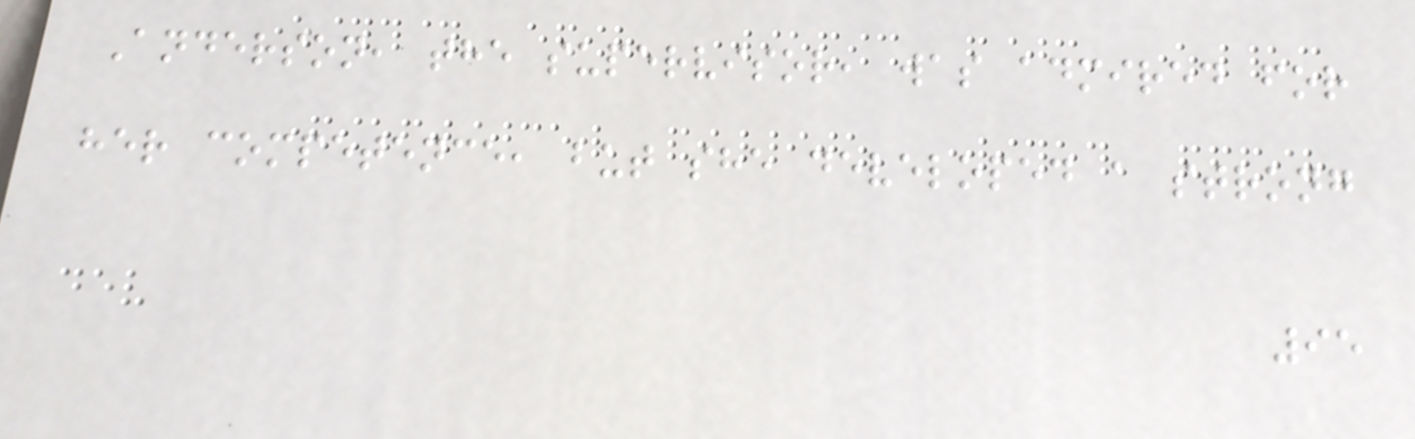Anderson, the supervisor, was admired for
her competence, but she developed a strong
95
